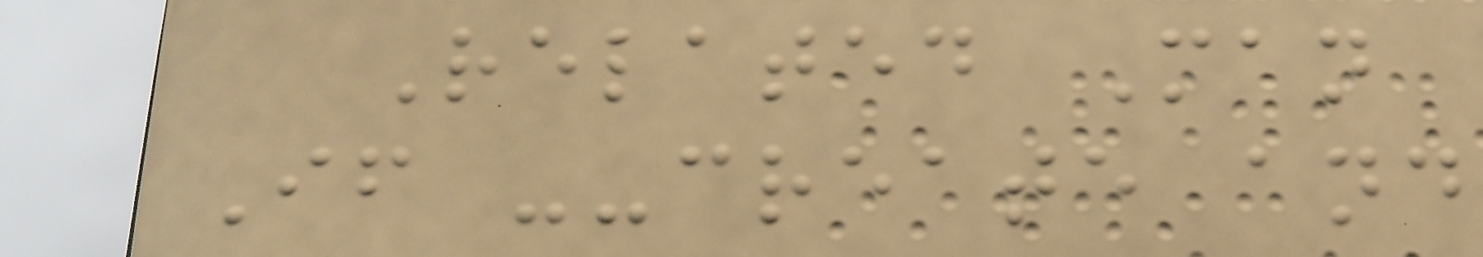Related Man
If --create and
